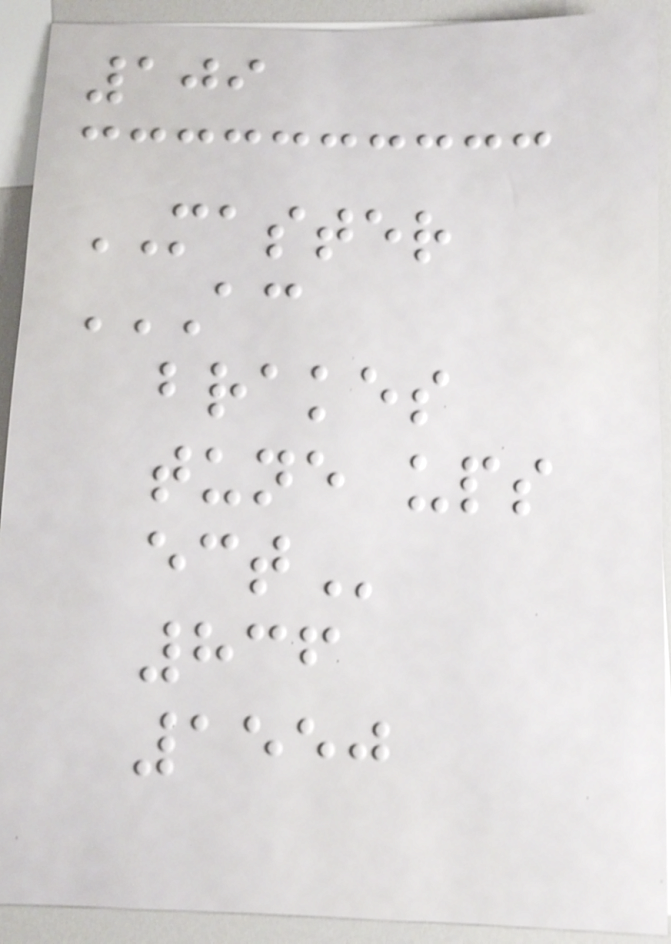109
MASTER
AC
BRAKES
TUNE UPS
ECT
836
1550
